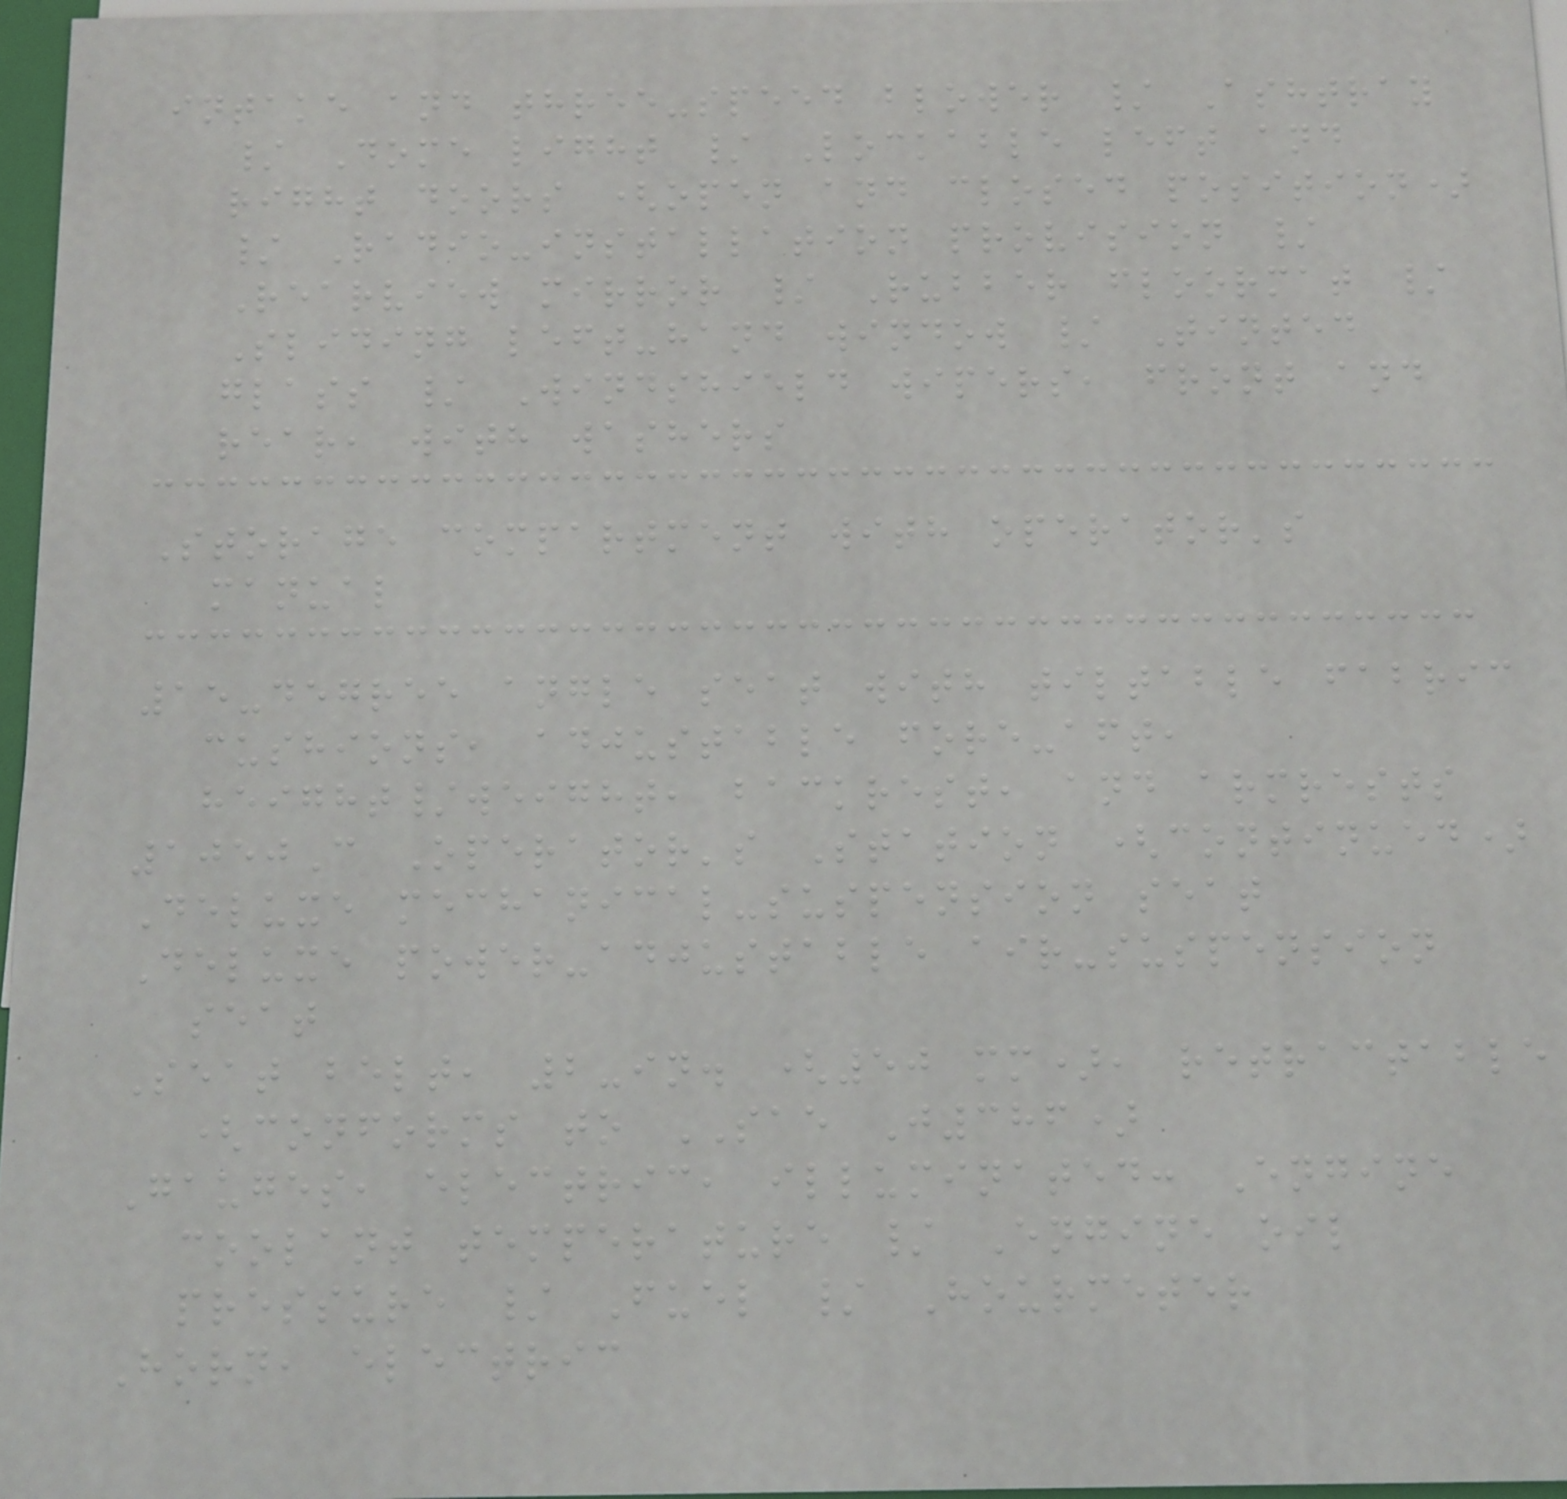intake and three-speed blower / Ashtray
/ Dome light / Lockable left and
right doors (open and closed position)
/ Radio-installation provision /
Rearview mirror / Rubber floormat /
Sliding left-hand window / Tinted
glass / Windshield wipers, front and
rear, with washers
Storage compartment with operator's
manual
15-degree angle seat with tiltable fabric
cushions, adjustable fore-aft,
height/weight, backrest, and armrests
1050C Operator's Station (continued)
Deluxe mechanical-suspension seat
Deluxe power-adjustable air-suspension
seat
Seat belt, 2-in. (50 mm), retractable
(conforms to SAE J386)
Gauges, electric, illuminated: Engine
coolant temperature / Engine oil
pressure / Fuel / Hourmeter
Horn, electric
